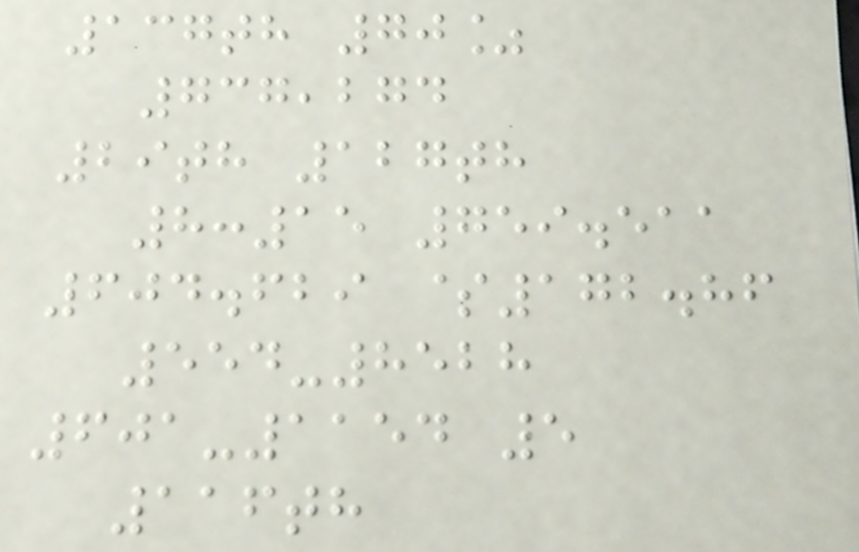137th 70%
737,274
29th 127th
8:15 759.511
604.629 $172.86
554-8528
601-1154 5
116th
